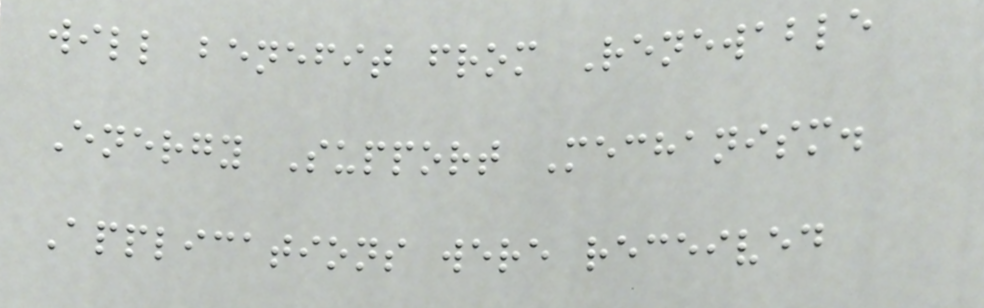will benefit from Renewable
Energy Support Mechanism.
Applications were received
